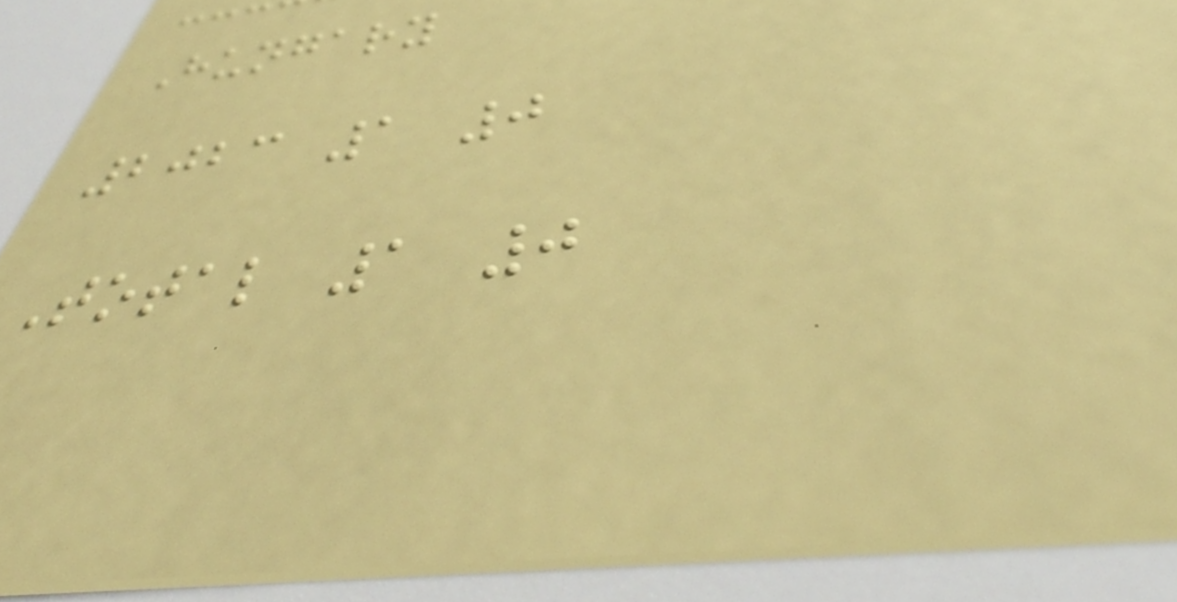Hungary
2023 1 0
Total 1 0
